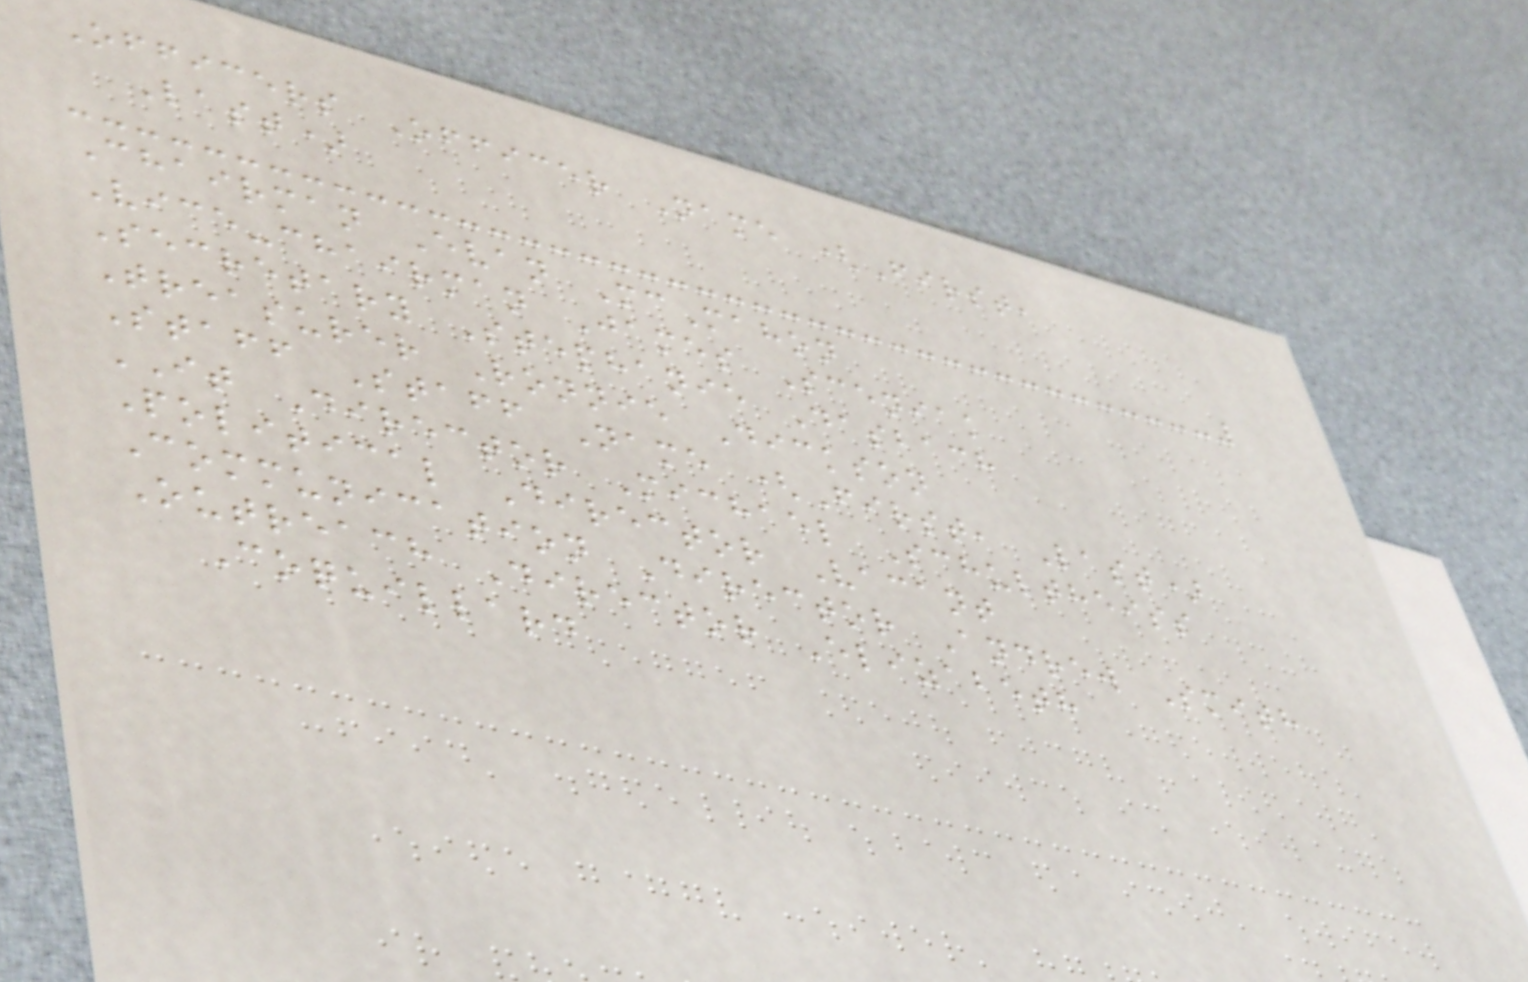Officers Officer Name (First,
Last)
Chairman Evan McMahon
Vice-chairman James Sceniak
Secretary Stephanie Dasbach
Treasurer Ronnie Dickson
Staff Staff Name (First, Last)
IT Director Michael Schultheiss
Political Director Vacant
Communication Director Andrew Smith
Outreach Director Elizabeth
Coquillard
